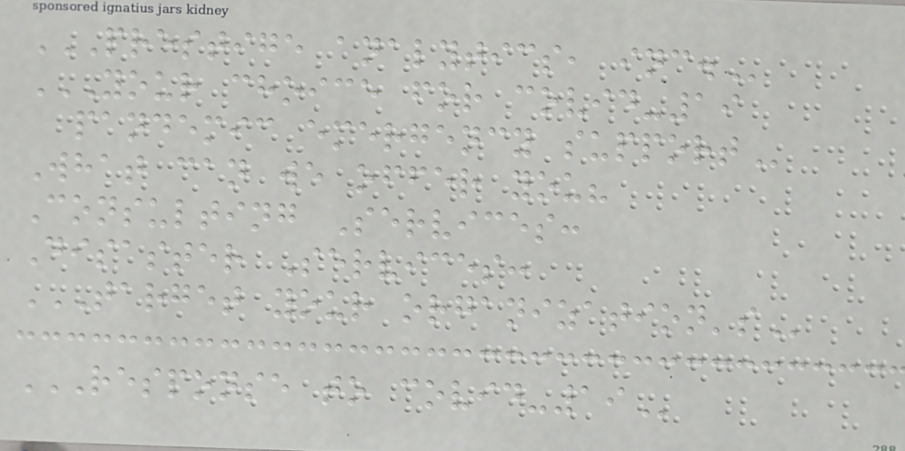PRESTIGE ANALYTICS, INC.
YOUR CHOICE FOR COVID-19
PANDEMIC EMERGENCY SUPPORT
What can we offer you?
Consulting Services:
Disaster Services:
TARGET YOUR ORGANIZATION'S
RESPONSE TO COVID-19
